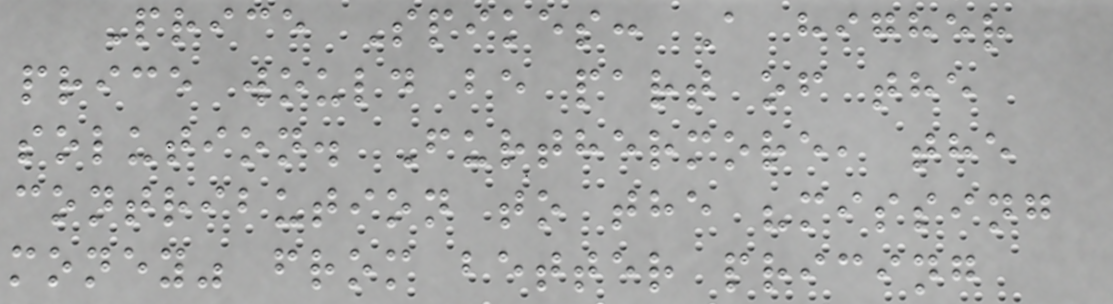Price Spikes: A higher
price would be part of the
solution. Furthermore, the
contribution to the "missing
money" from better pricing
